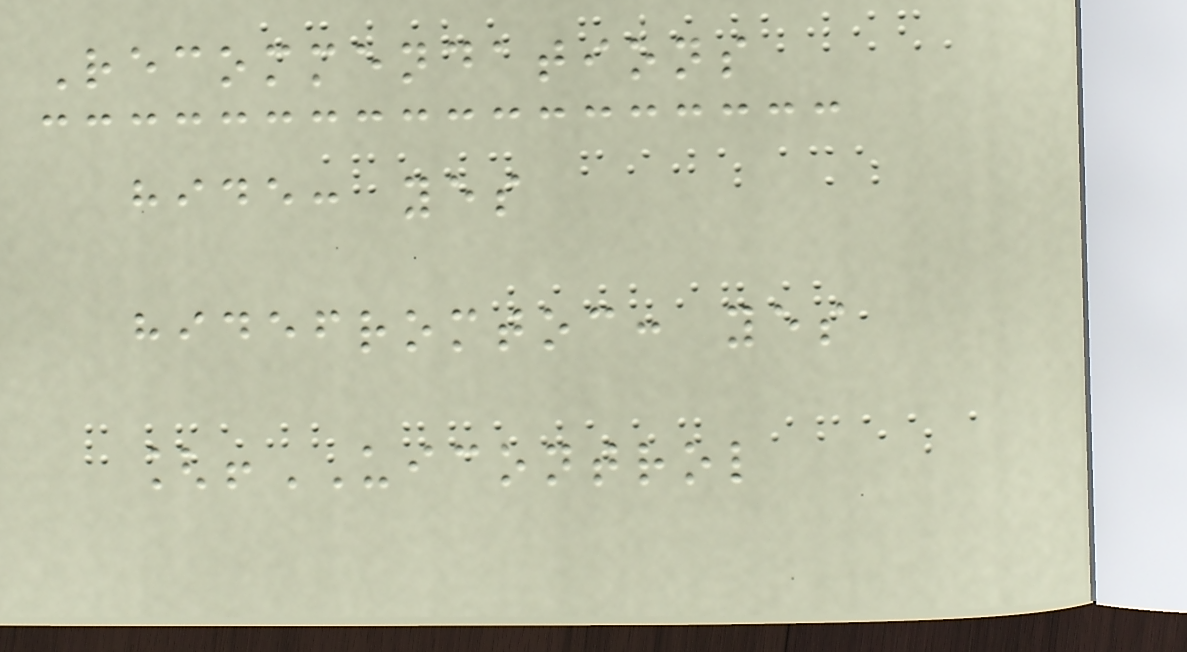Recommendations
hide: yes
hidefromtoc: yes
[!UICONTROL
